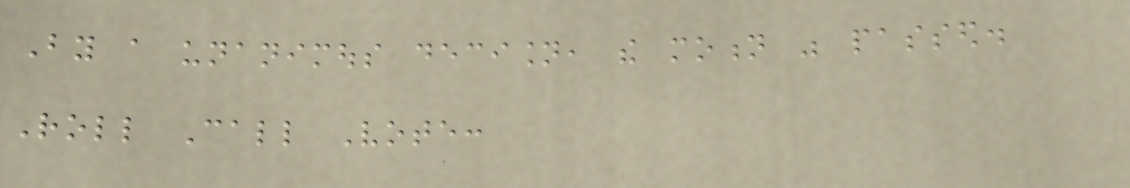By a unanimous decision, the motion was passed.
Roll Call Vote:
